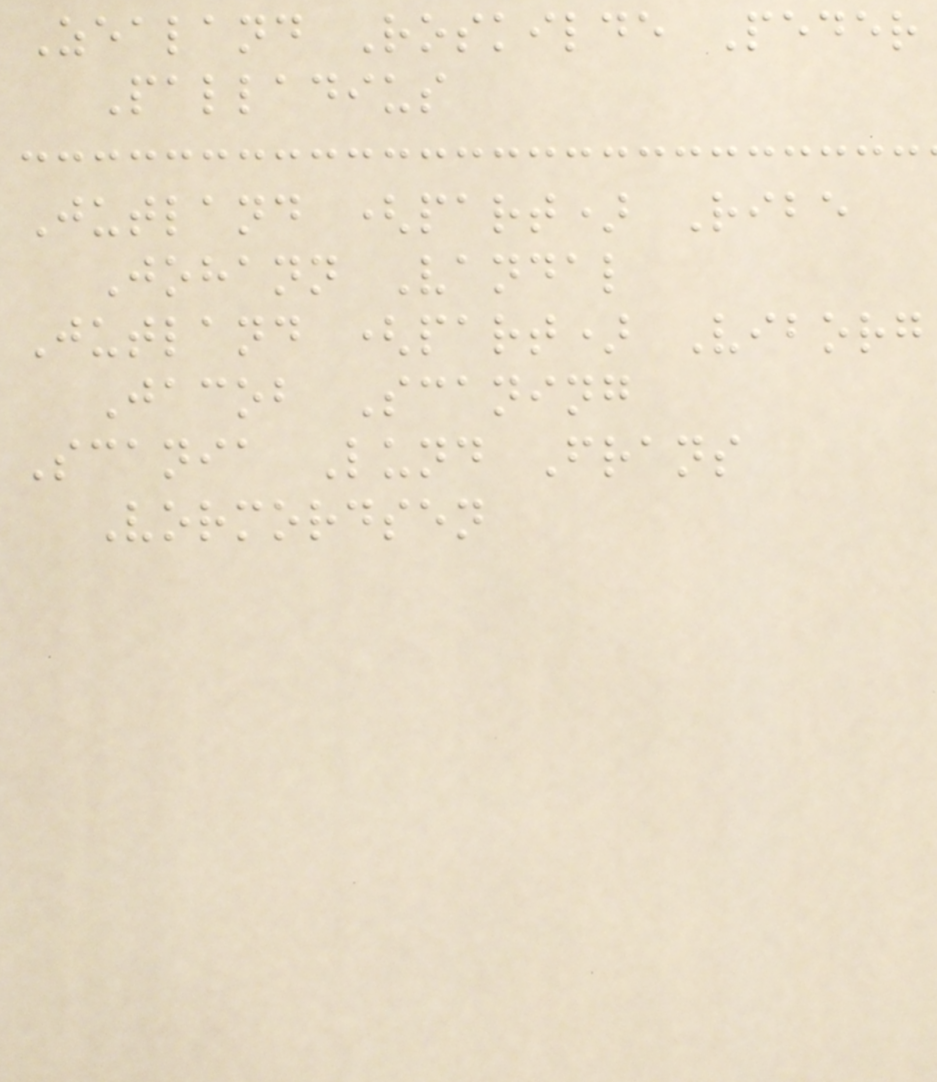Zealand Roskilde Peder
Palladius
Jutland (part) Ribe
Johann Vandal
Jutland (part) Viborg
Jacob Scaning
Scania Lund Frans
Vormordsen
